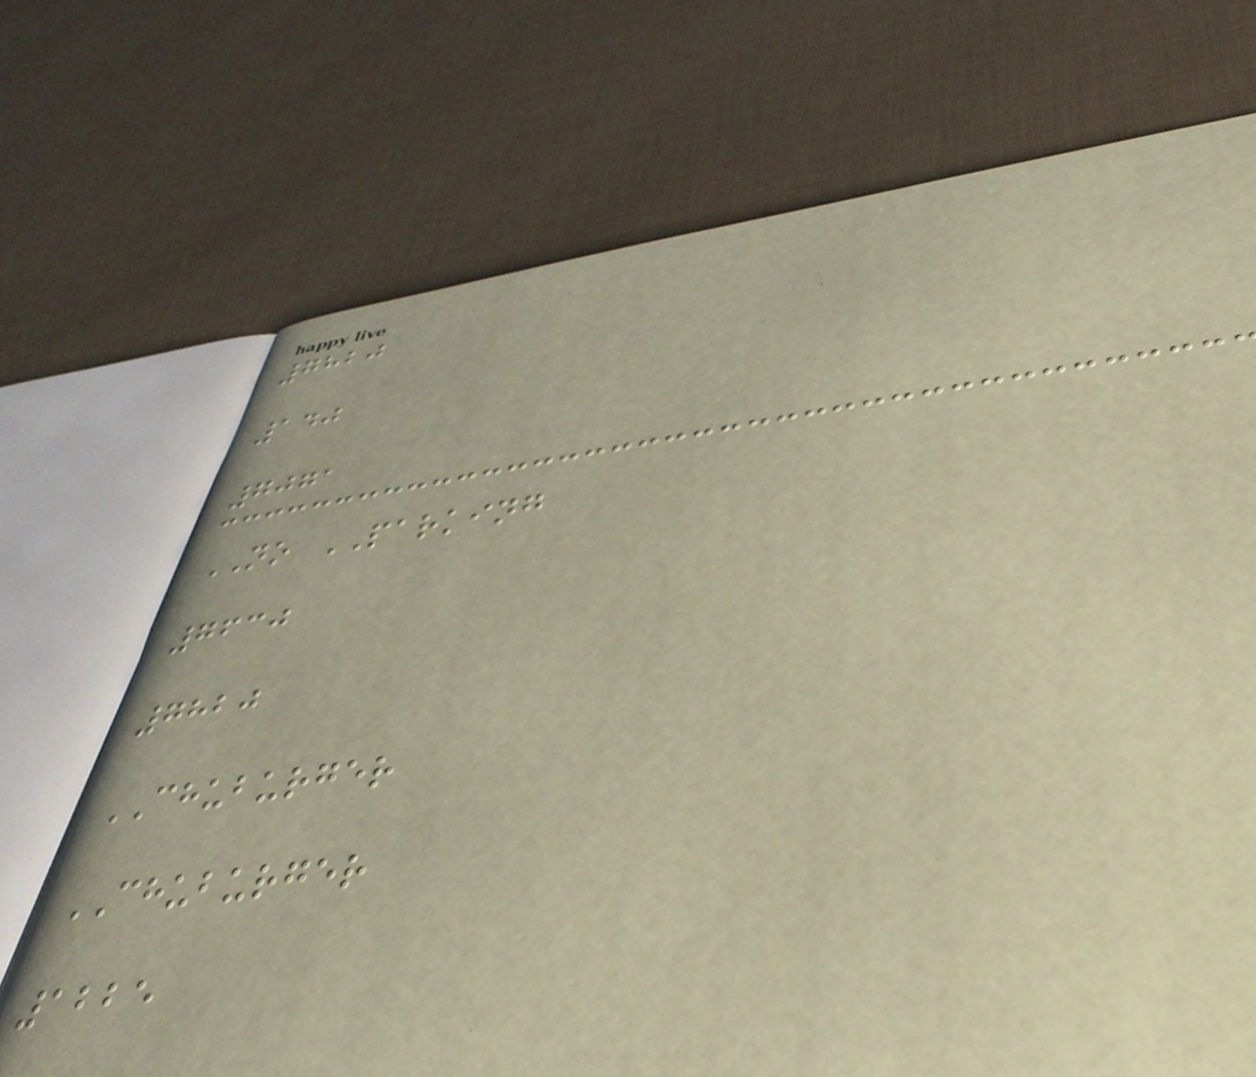7820
140
7071
NO PARKING
7630
7820
CHUBURGER
CHUBURGER
1225
